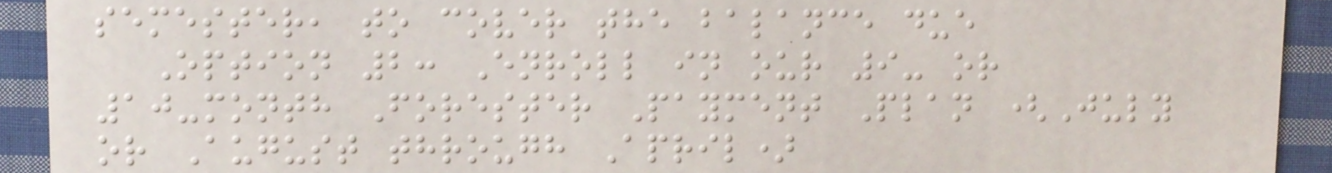semester, to cover the balance due
Option 2: Enroll in our 9- or
10-month Forester Payment Plan (July
or August through April)
